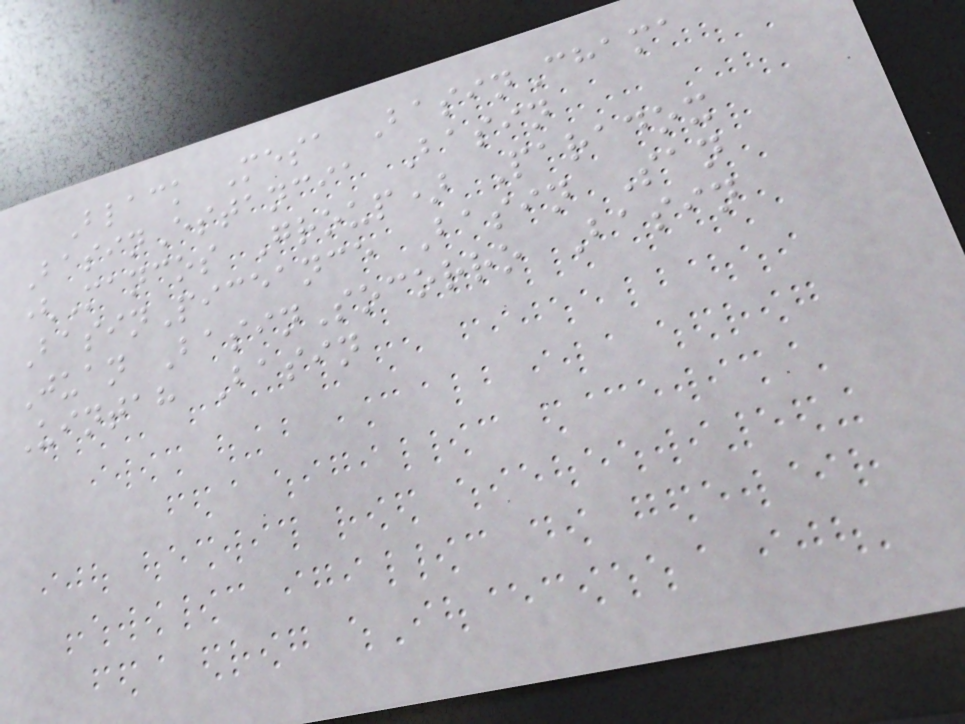Black Mesa BasinChama
BasinEstancia Basin
(Mancos Group) Paradox
BasinPiceance Basin San
Juan BasinSocorro Basin
Uintah Basin
